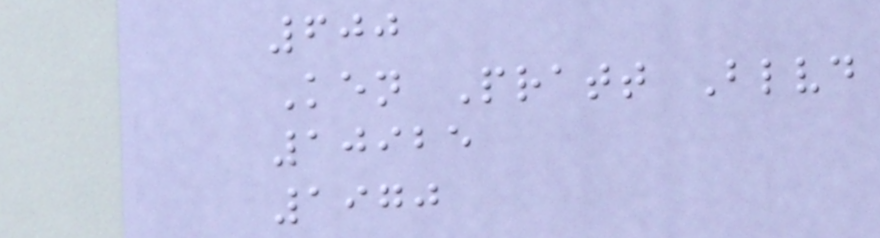600
Ken Pratt Blvd
10925
1970
